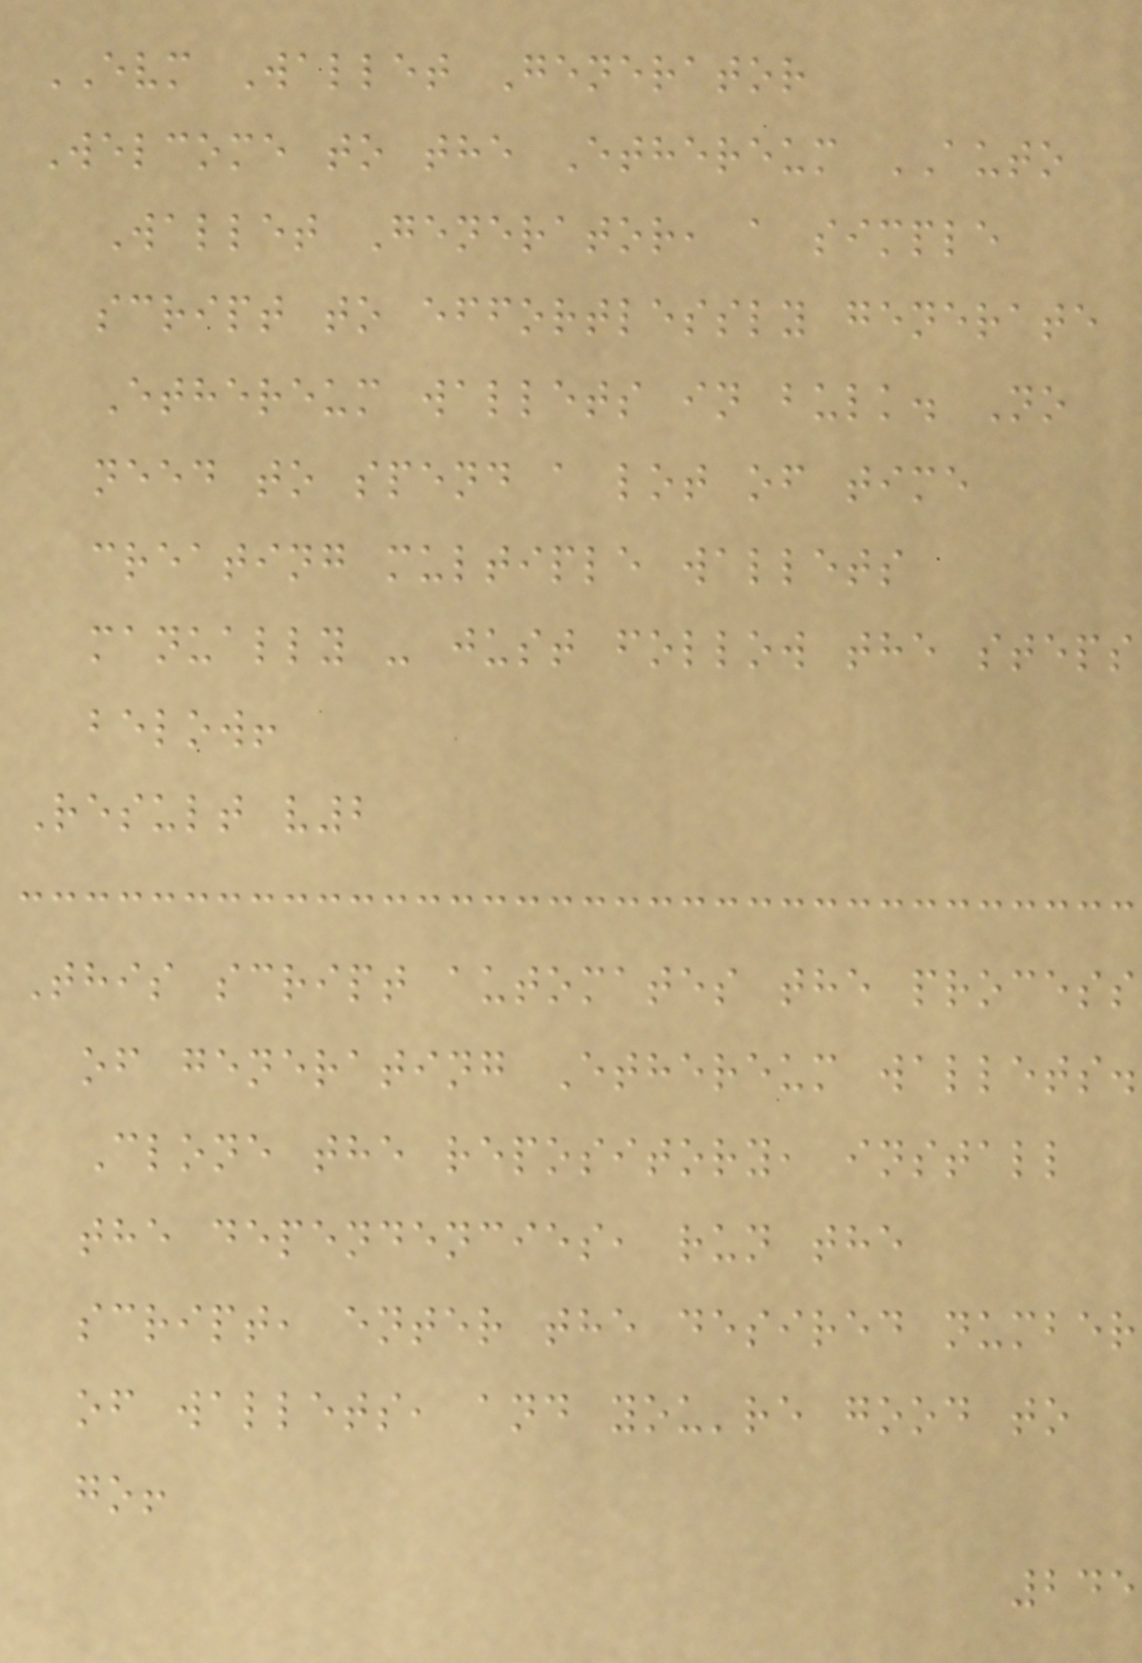EVM Wallet Generator
Welcome to the Ethereum AUTO
Wallet Generator, a simple
script to effortlessly generate
Ethereum wallets in bulk. No
need to spend a lot of time
creating multiple wallets
manually - just follow the steps
below!
Result v2
This script automates the process
of generating Ethereum wallets.
Clone the repository, install
the dependencies, run the
script, enter the desired number
of wallets, and you're good to
go!
245
